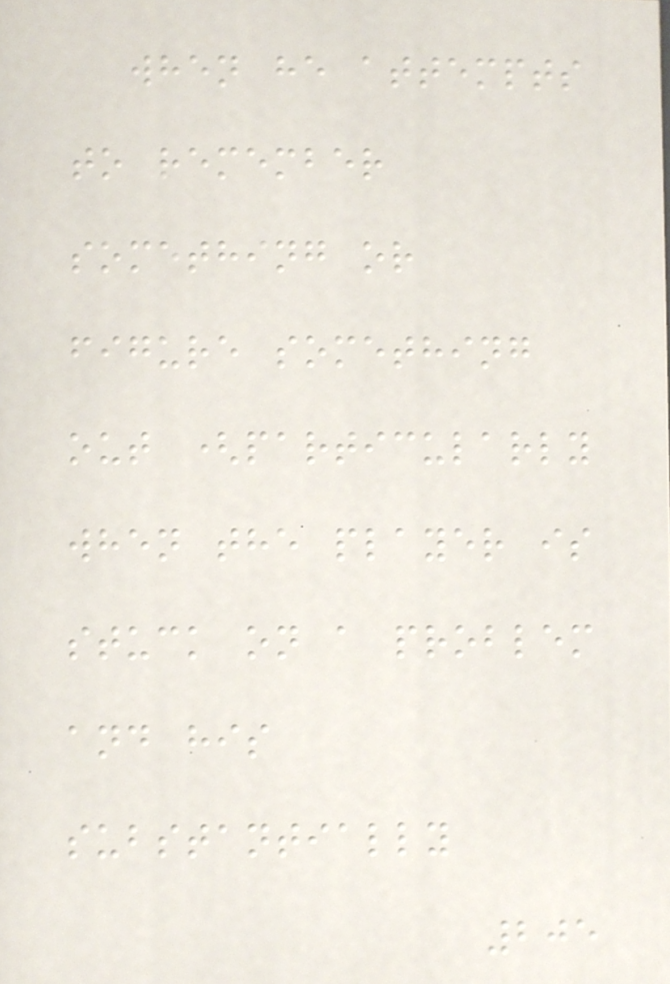when he attempts
to remember
something or
figure something
out (particularly
when the player is
stuck on a problem
and his
substantially
205
